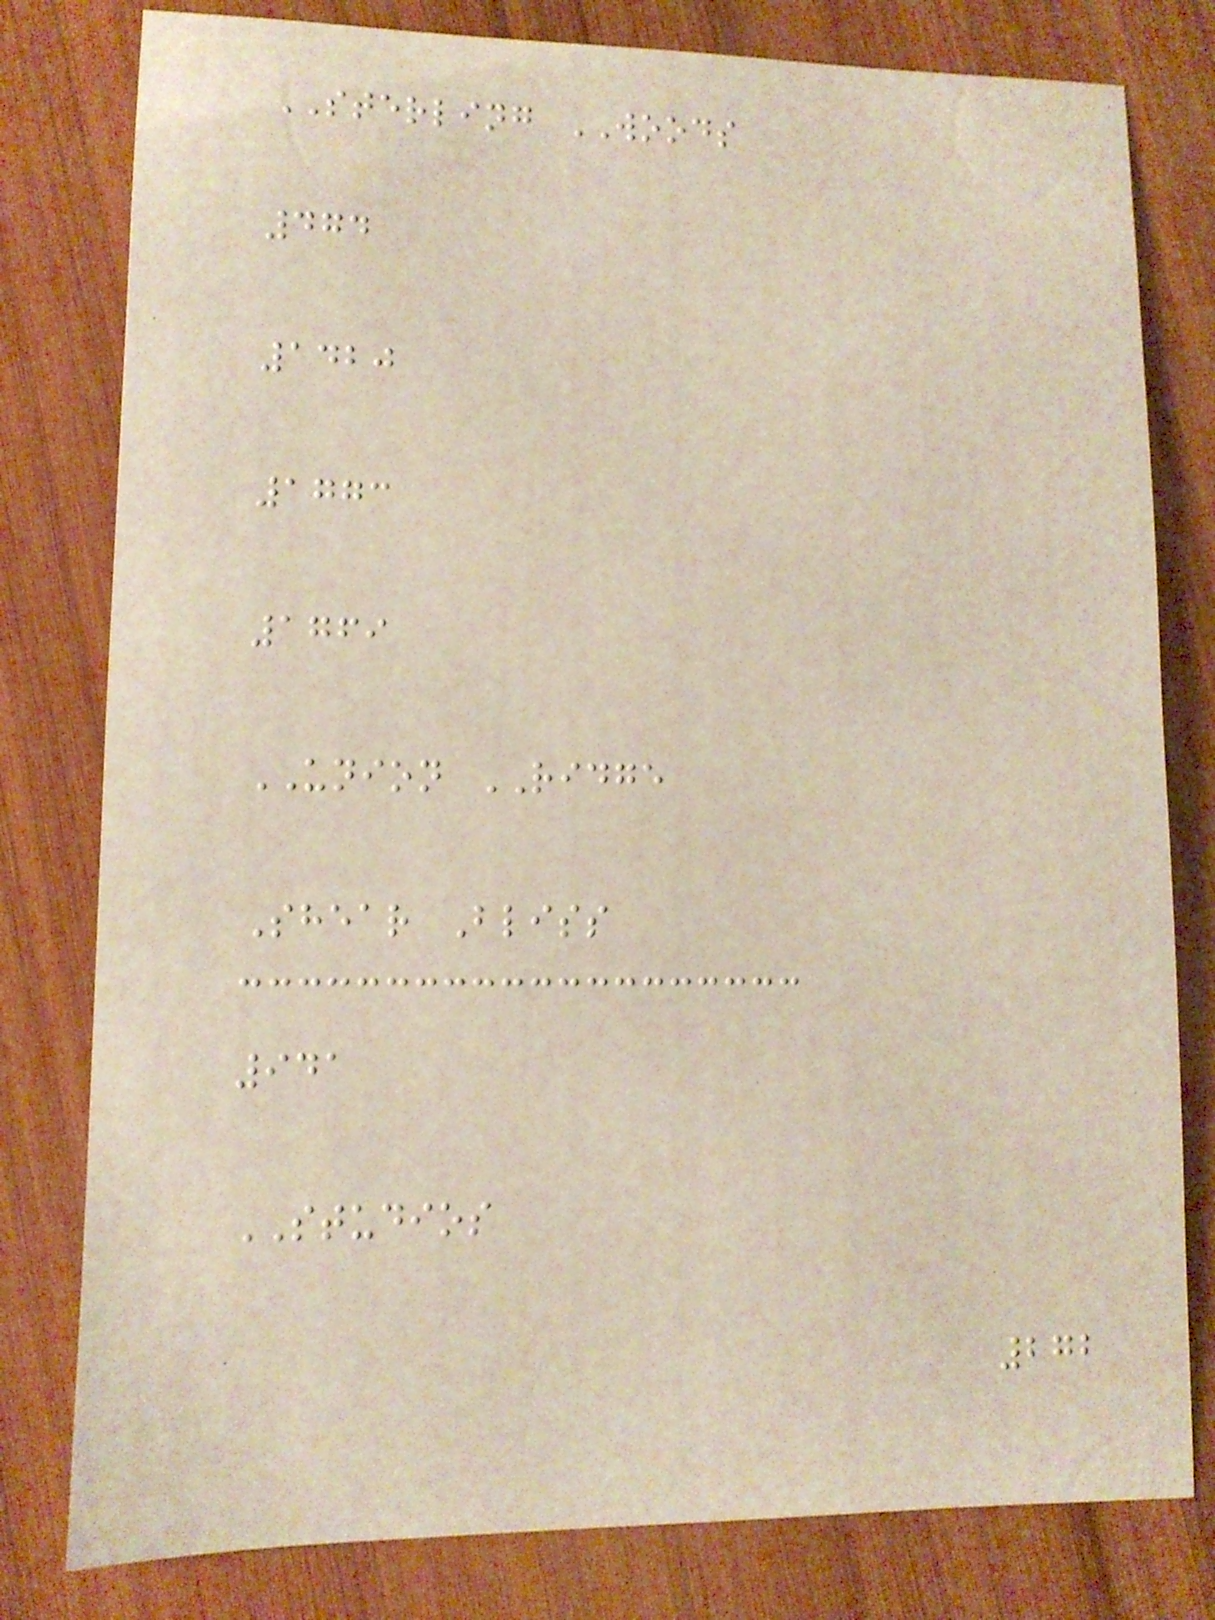STERLING WOODS
474
1420
1773
1769
UNION RIDGE
Shear Bliss
941
STUDIOS
272
